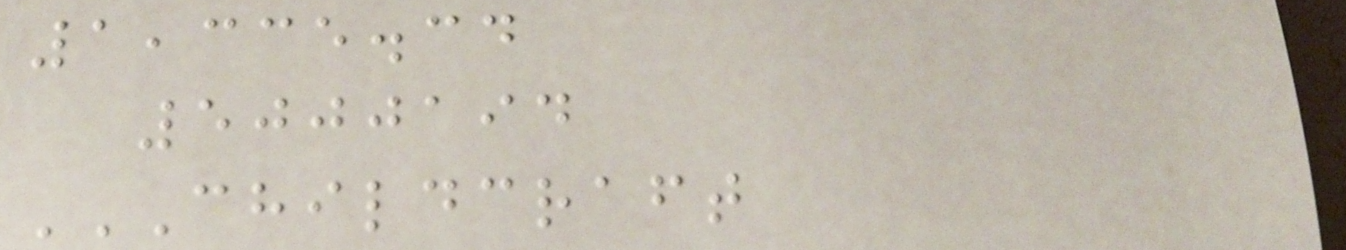1,335.34
5000194
CHILDCRAFT
